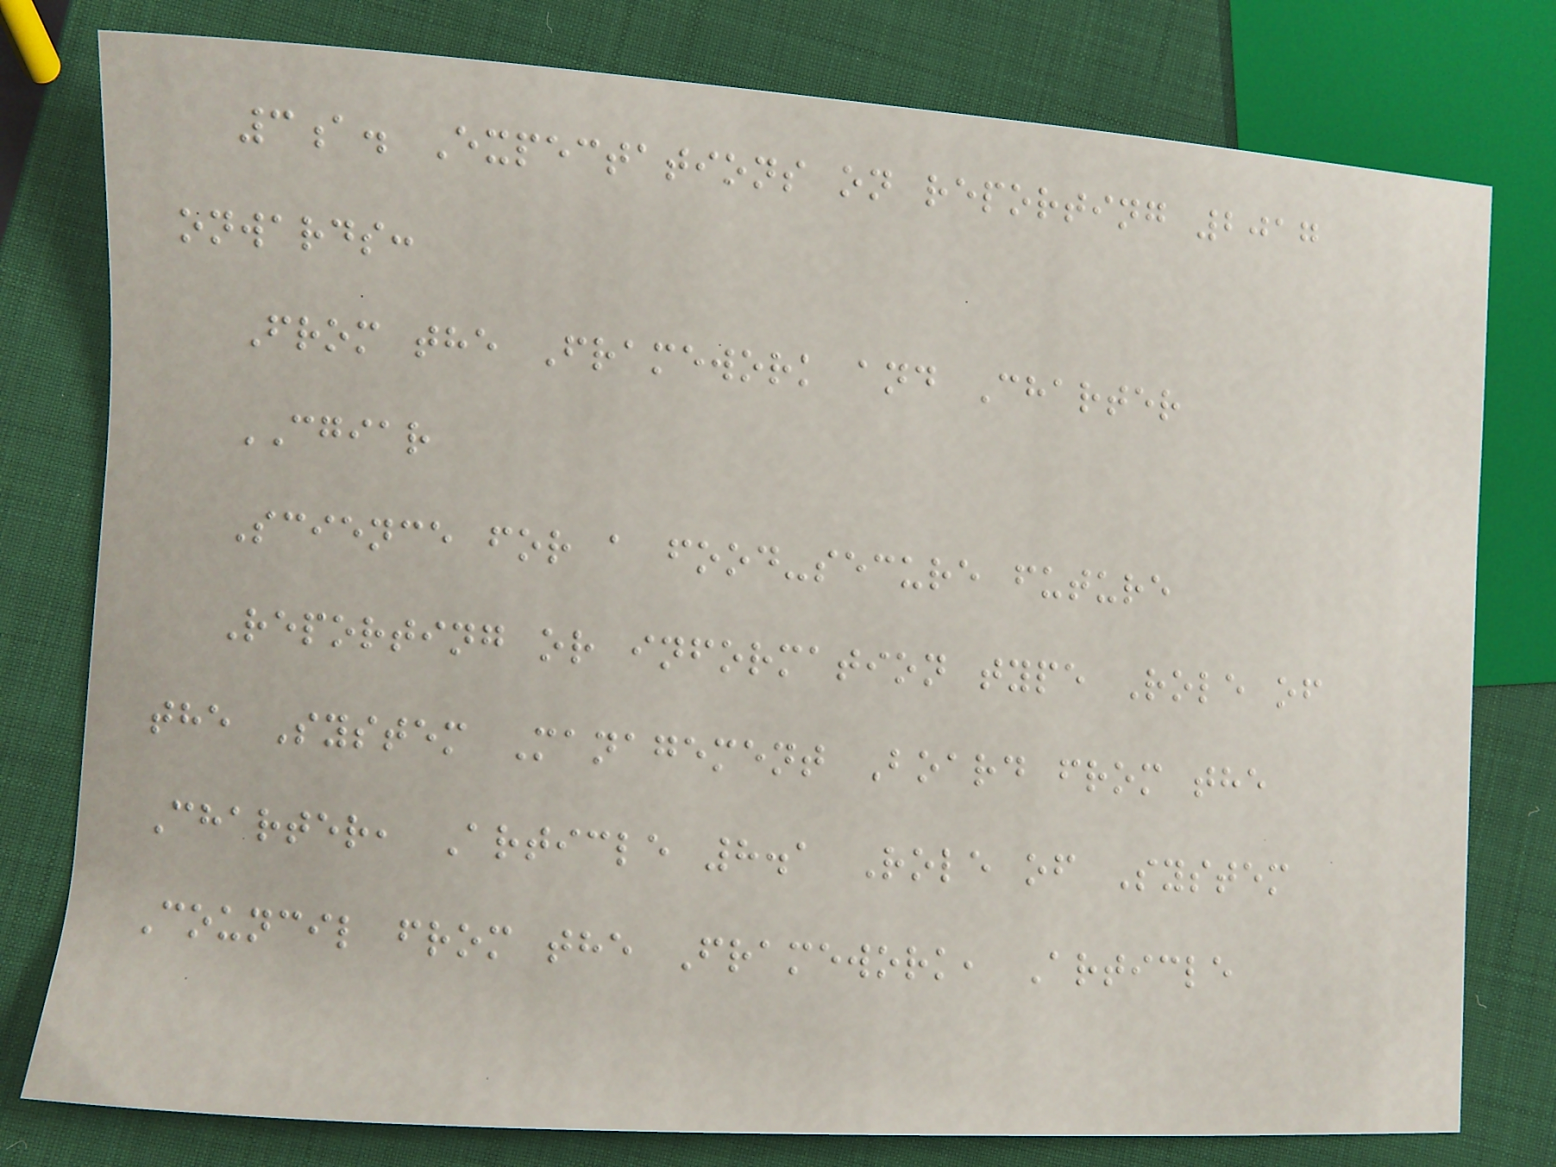3a. Expectations on reporting 2017
onwards:
From the Framework and Charter
CGIAR
Science for a food-secure future
Reporting or information type Role of
the System Management Board from the
Charter, Article 8.1 Role of System
Council from the Framework, Article
